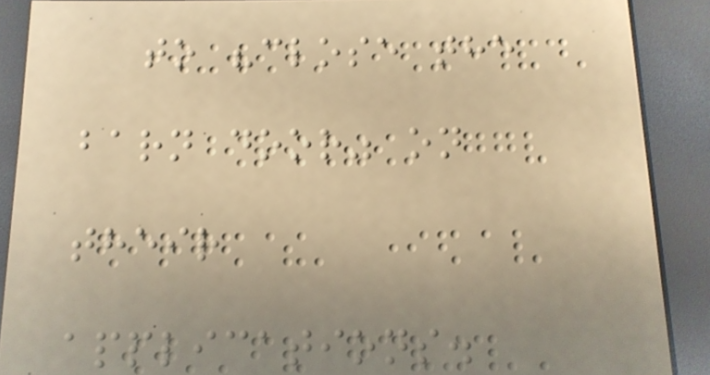to "close the
barn door" on
their
applications.
